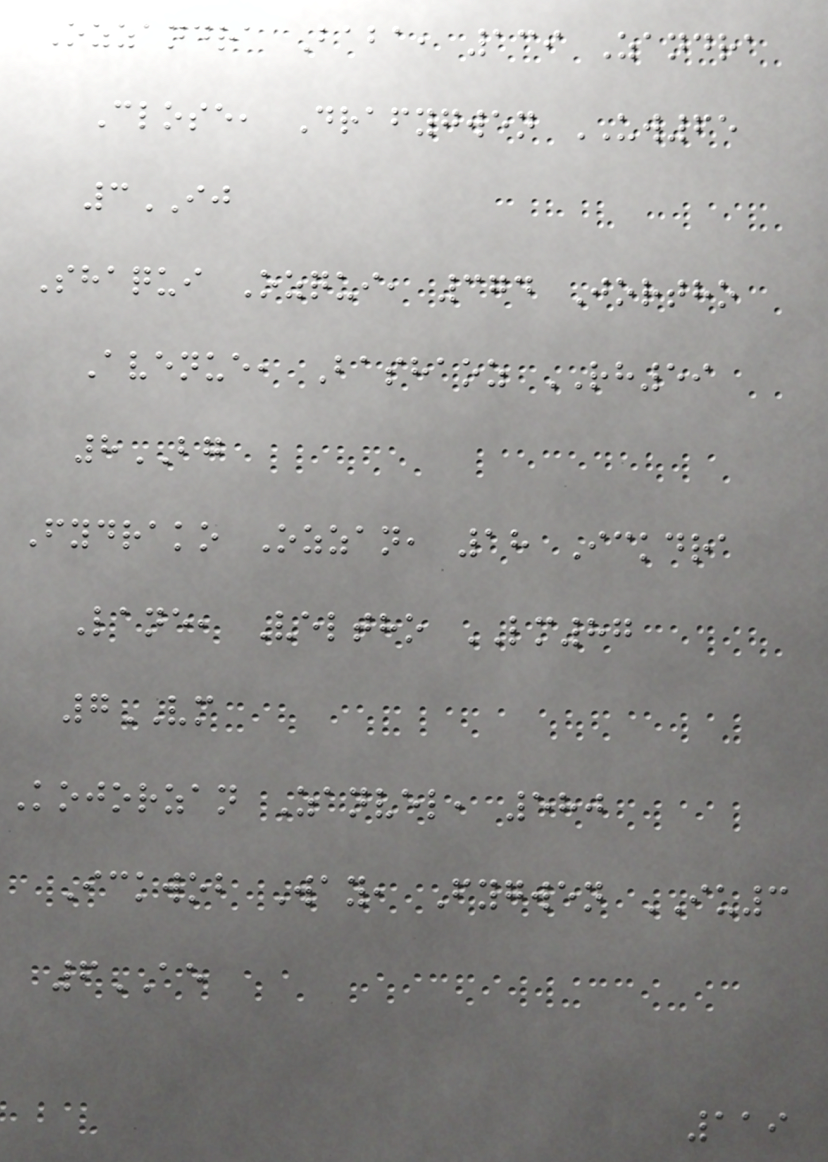Ozzandra Baba, 139 Zandra
Close, Drafygwen UW65
3IJ
Shaqui Ozqui, 374 Jortho
Avenue, Bashaoz RH59
8BG
Fydrako Ozzan, 18 Ickdra
Lane, Veltho LM87
7VM
Kojorzan Zanvel, 580
Ickwob Way, Fygwen IU3
6AE
119
